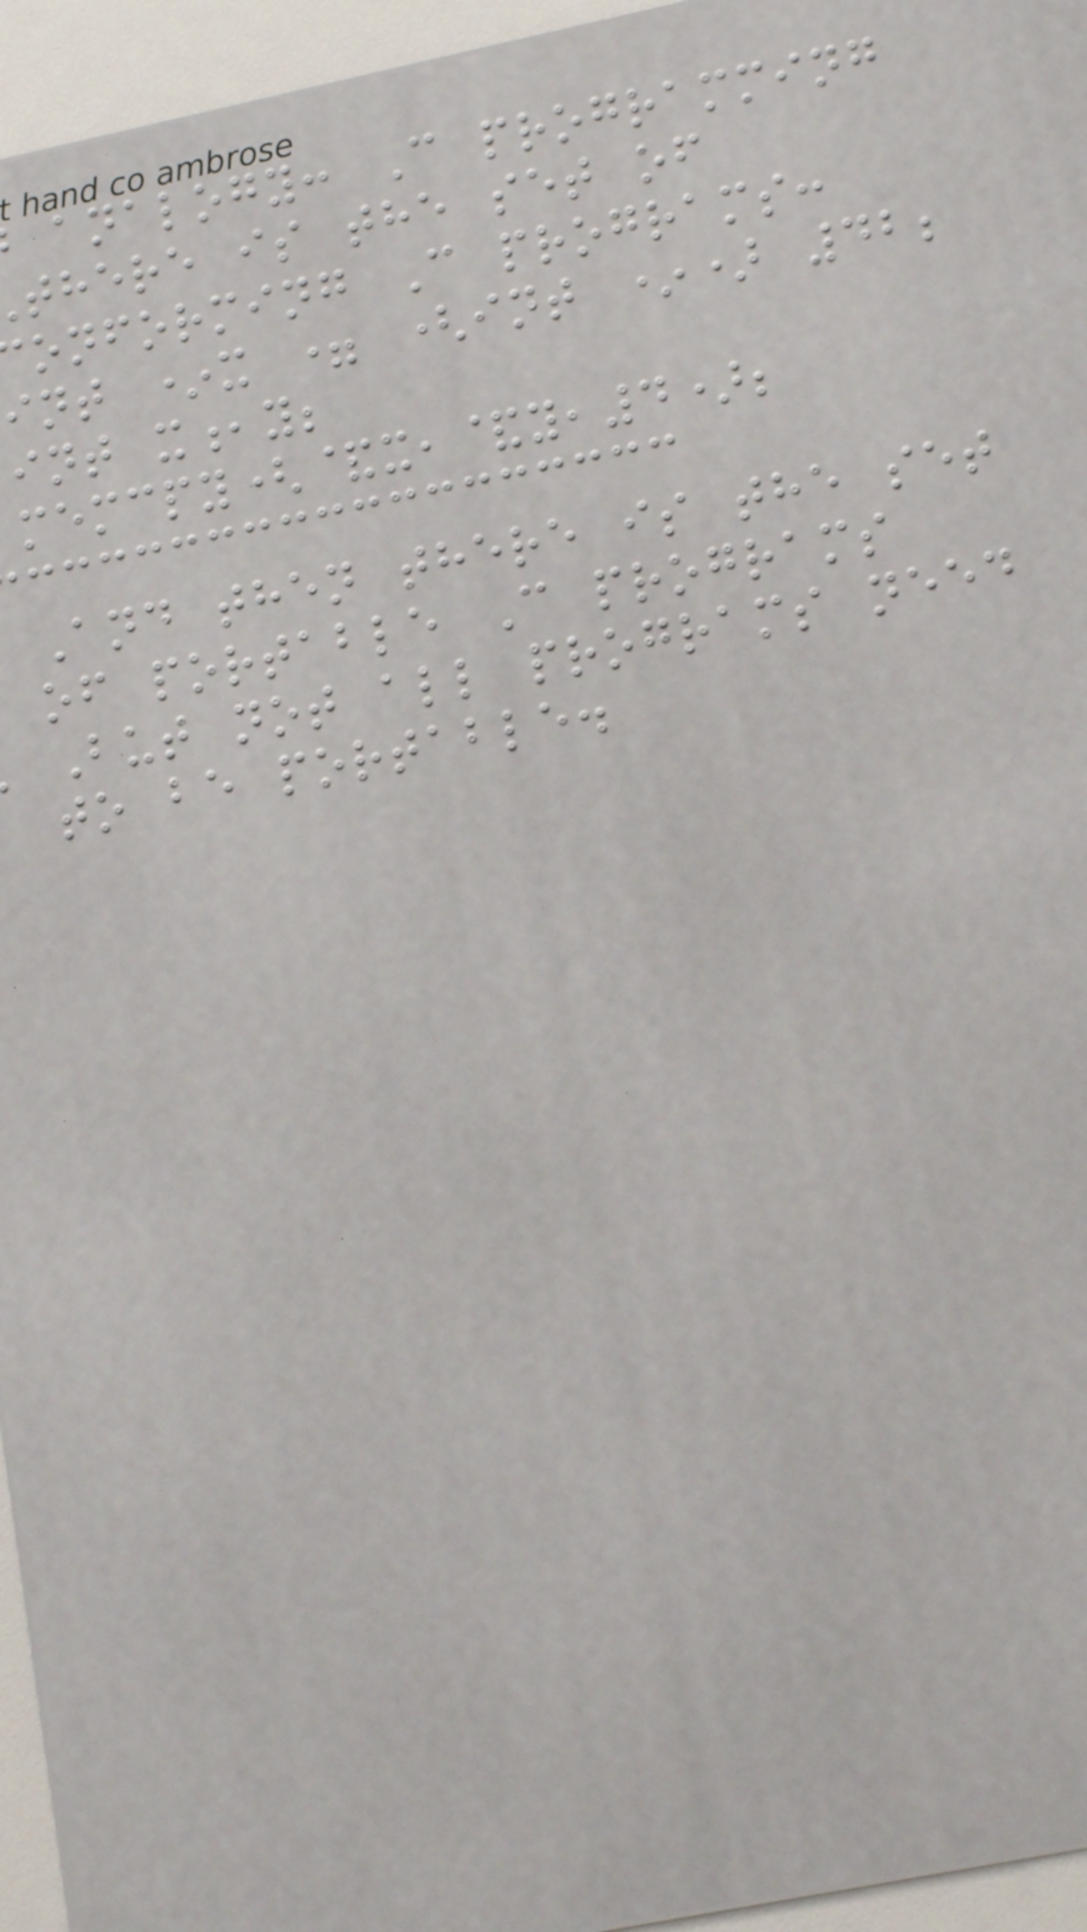analogy: C programming
there is the set of
onforming C programs:
int *x = (int *) 42;
int x,y;
memcpy(&x,&y,4);
And then there is the set
of portable C programs
But not all programs need
to be portable.
